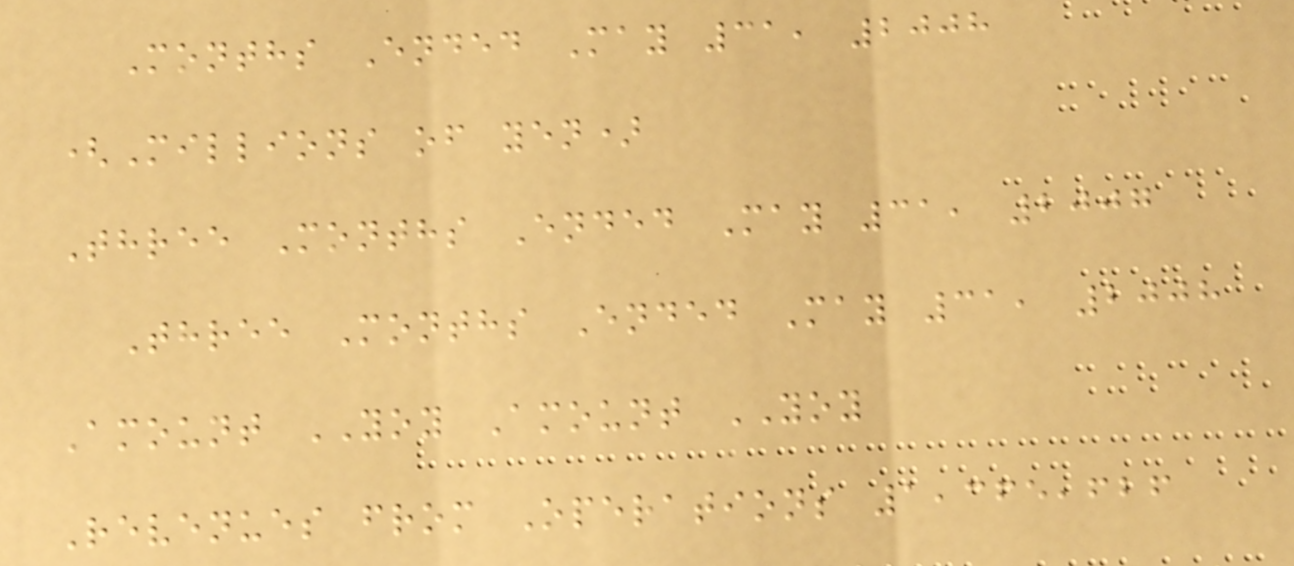Months Ended May 31, 2008
(Millions of yen)
Three Months Ended May 31, 2007
Three Months Ended May 31, 2008
Amount YOY Amount YOY
Revenues from Operations 1,365,626
